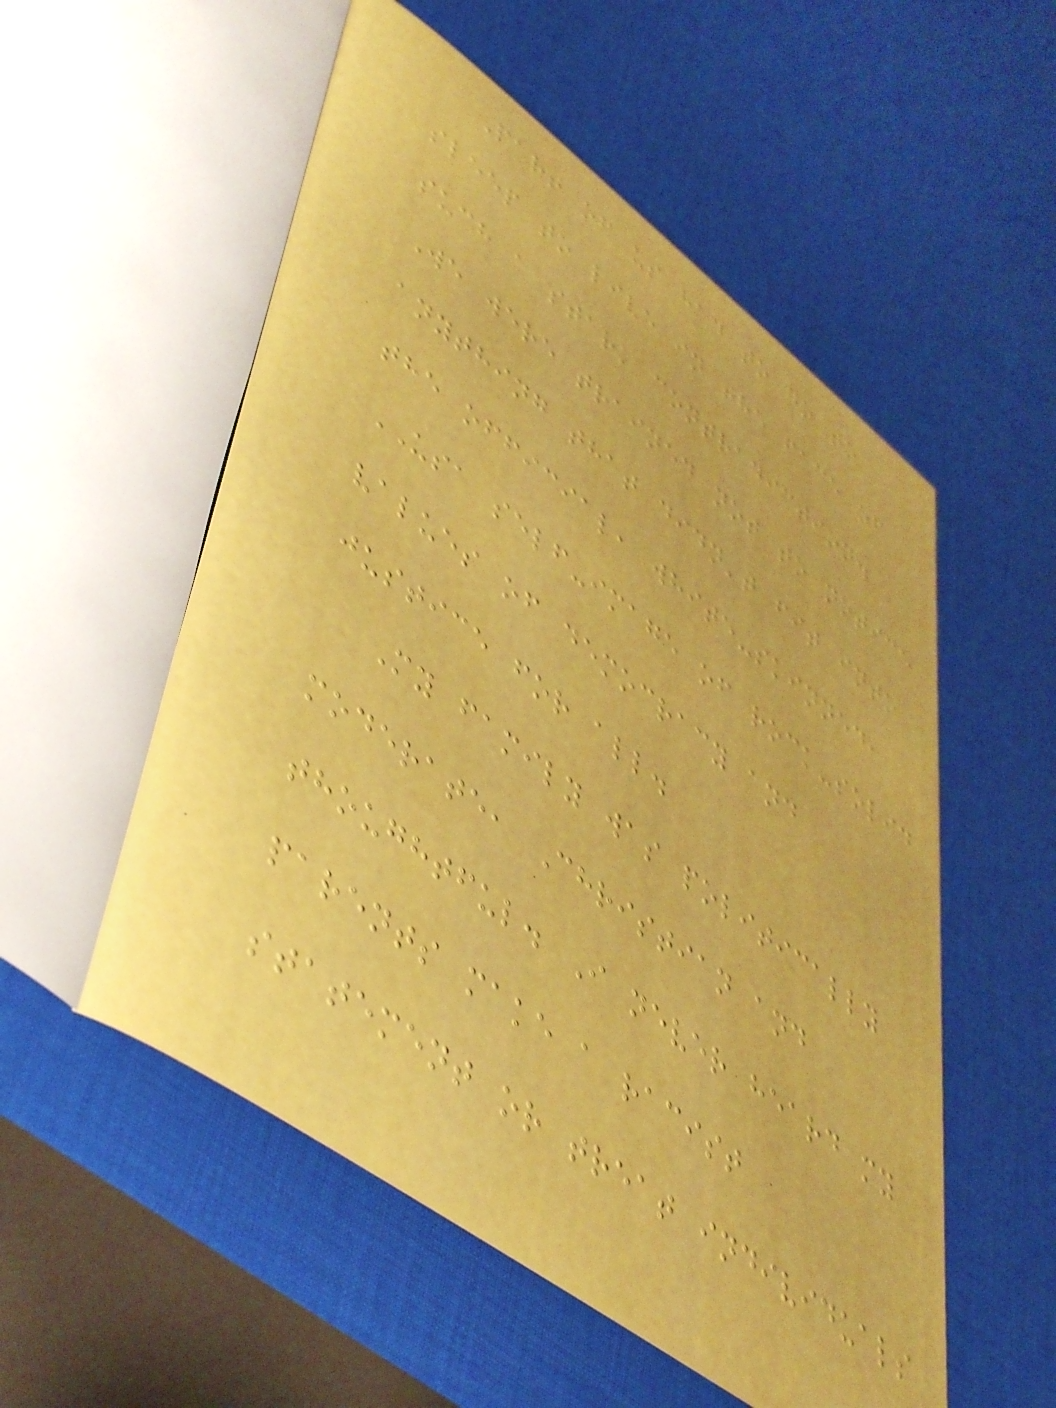Part of us had to go to
sleep to live in the face of
such a stark contradiction.
We were trained not to notice
anything that didn't fit into
the official, white-skinned,
USA self-image of rock-solid
values of democracy and
justice for all.
My family was politically
moderate, Christian and
thoughtful. I never heard my
parents make a racist
statement or treat individuals
